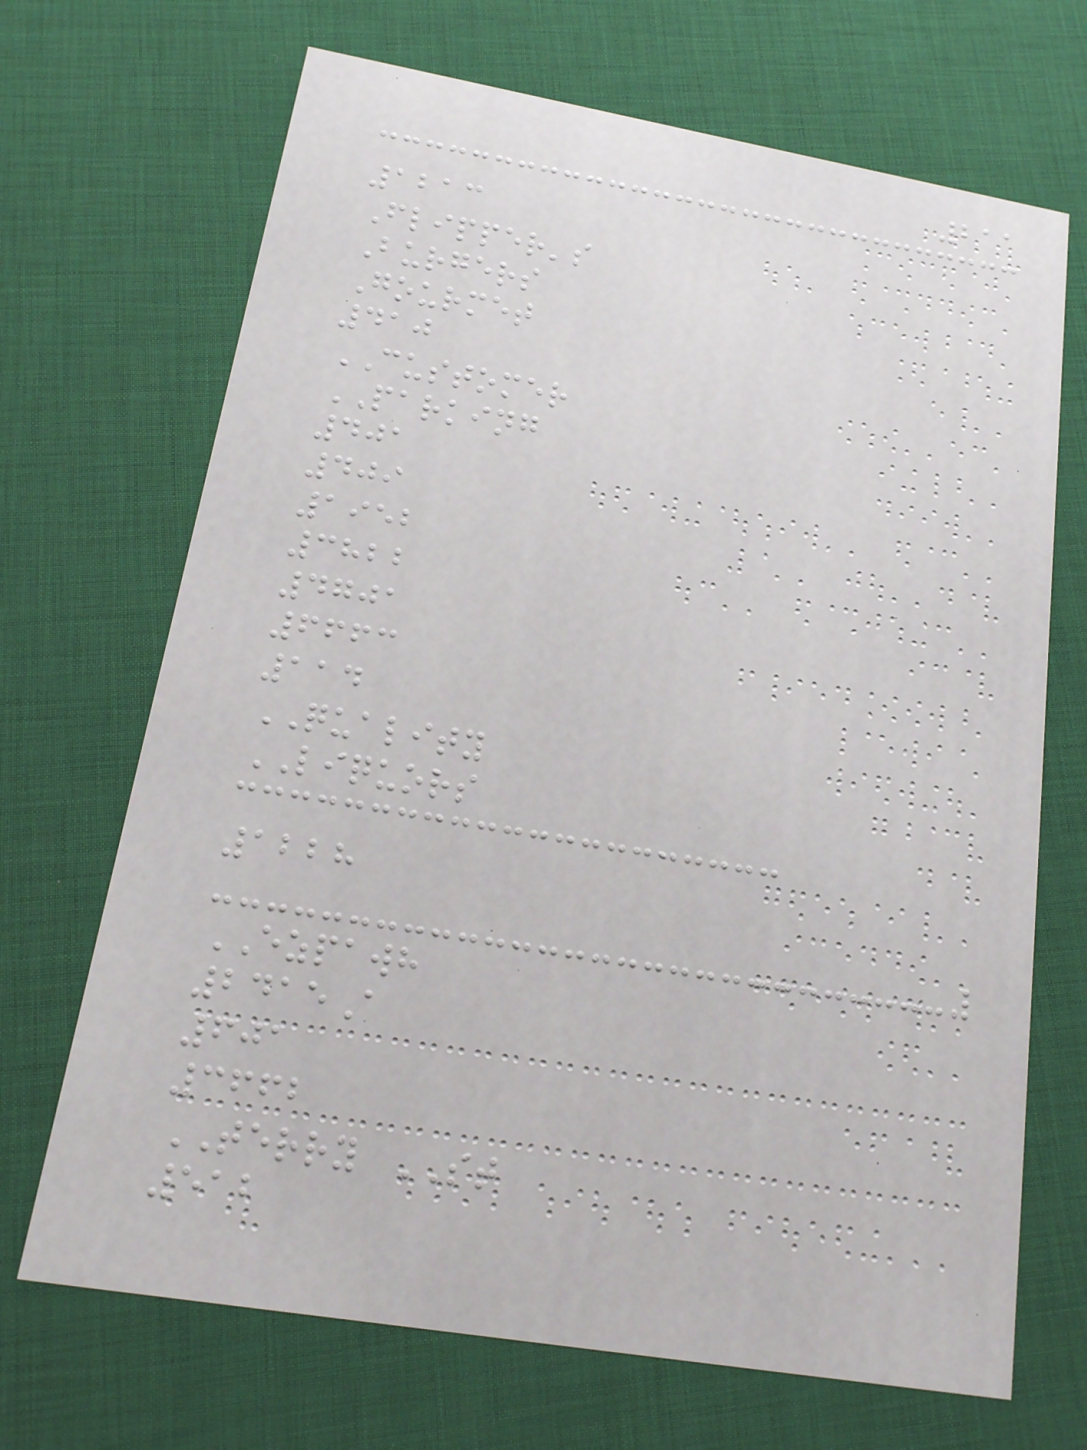211
1213
Flipper's
Burgers
Gourmet
410
CUSTOMER
PARKING
401
409
1952
3822
4701
6663
114
QUALITY
LIQUORS
1228
EZPAWH
2415A
601
3662
TERRY ST
512
